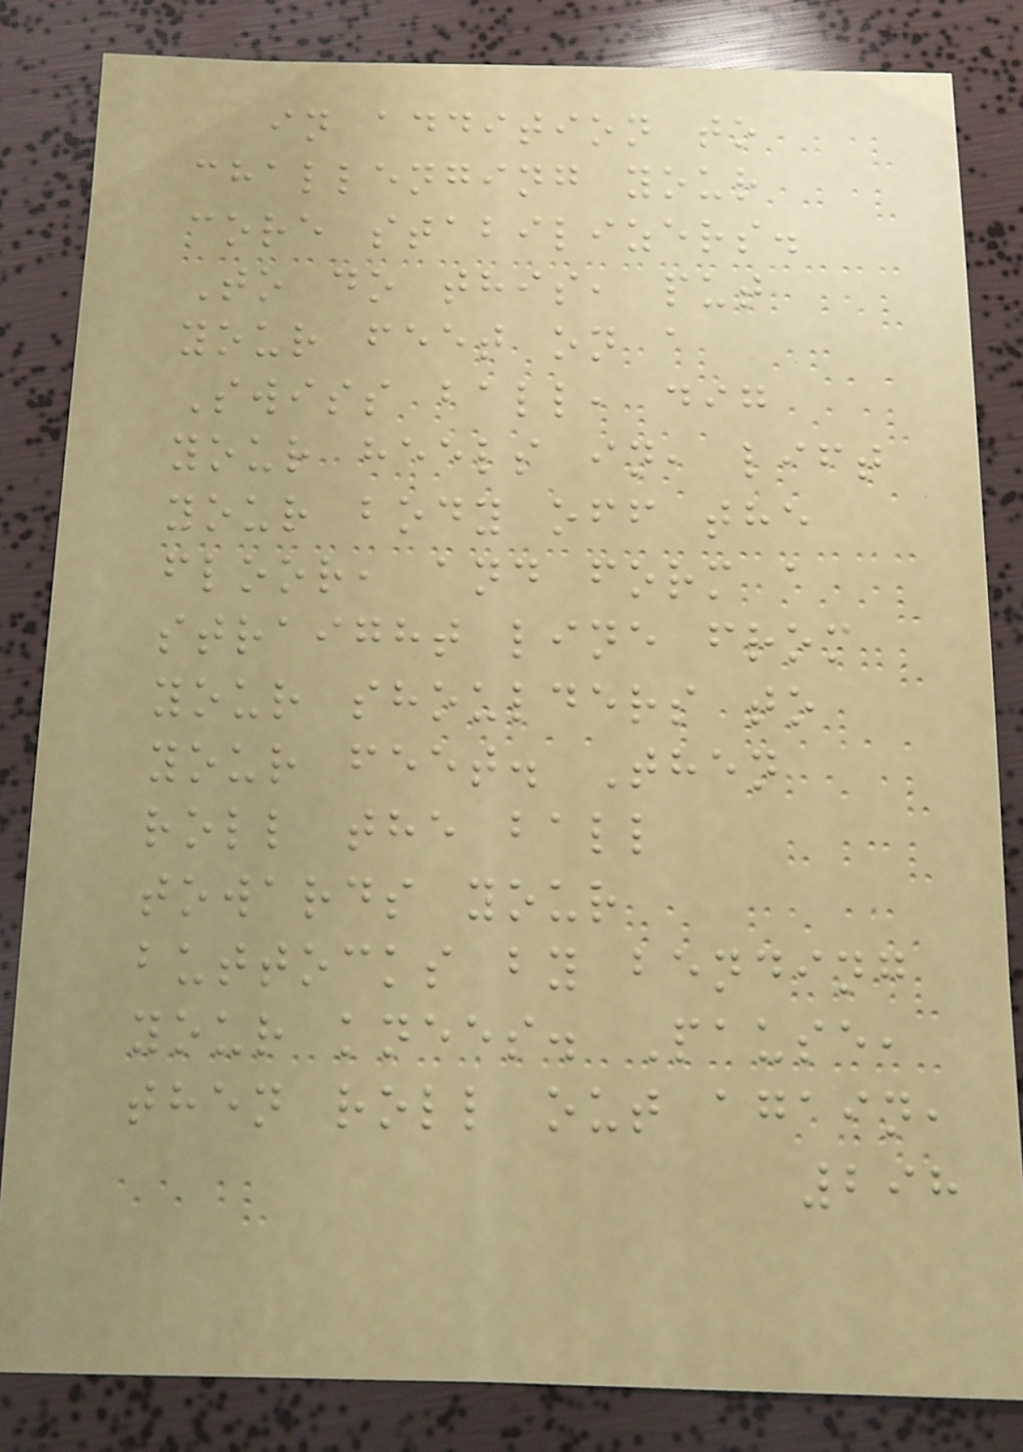in addition to
challenging your
core stabilizers.
To do this, put
your feet on a
Swiss ball, dig
your heels in, lift
your body off the
floor, and form a
straight line from
your shoulders to
your feet. Then
roll the ball
towards your
buttocks by bending
your knees. Pause,
then roll out again,
298
